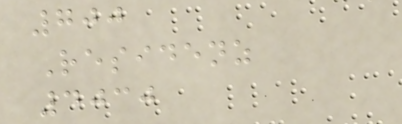700
Residenz
4030
